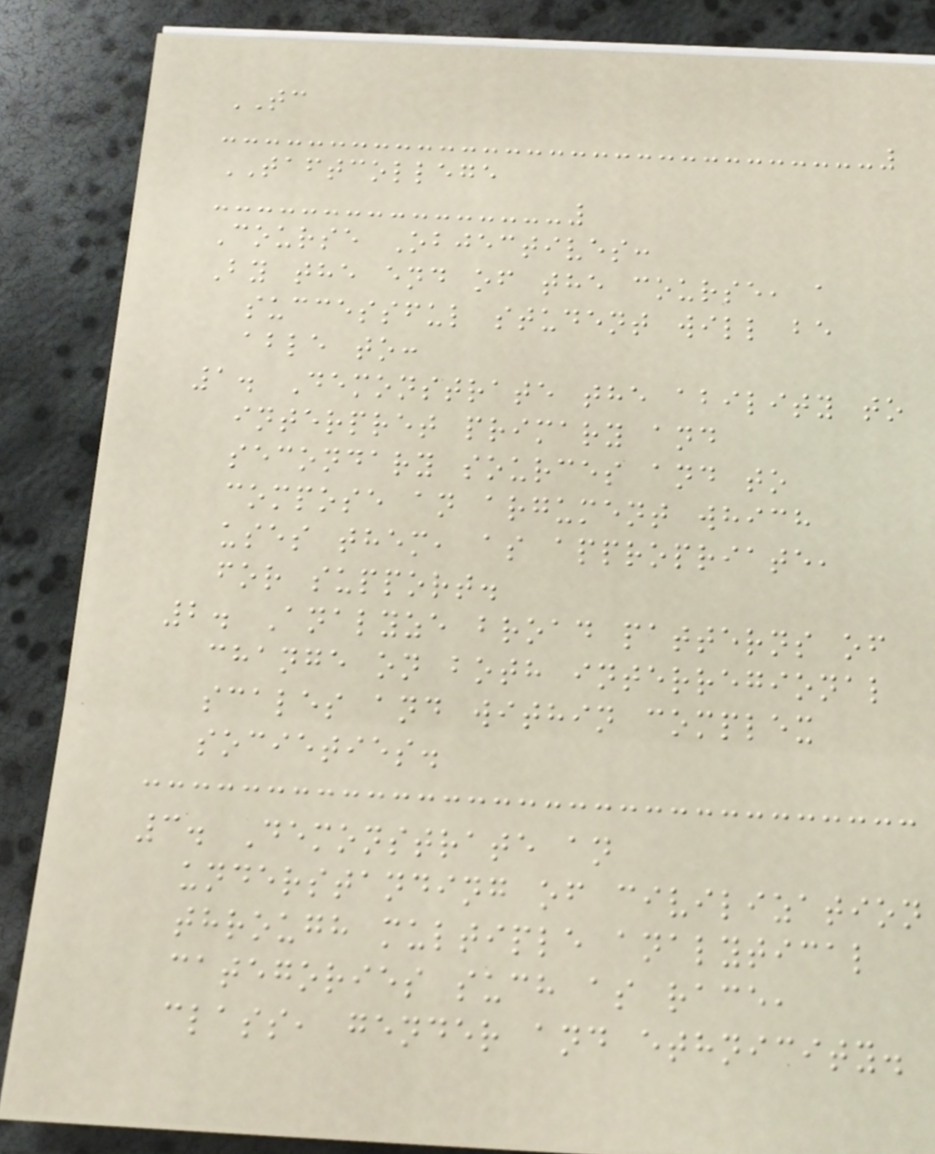TC
TAFTCOLLEGE
Course Objectives:
By the end of the course, a
successful student will be
able to:
1. Demonstrate the ability to
interpret primary and
secondary sources and to
compose an argument which
uses them, as appropriate,
for support.
2. Analyze broad patterns of
change on both interregional
scales and within complex
societies.
3. Demonstrate an
understanding of civilization
through multiple analytical
categories such as race,
class, gender and ethnicity.
